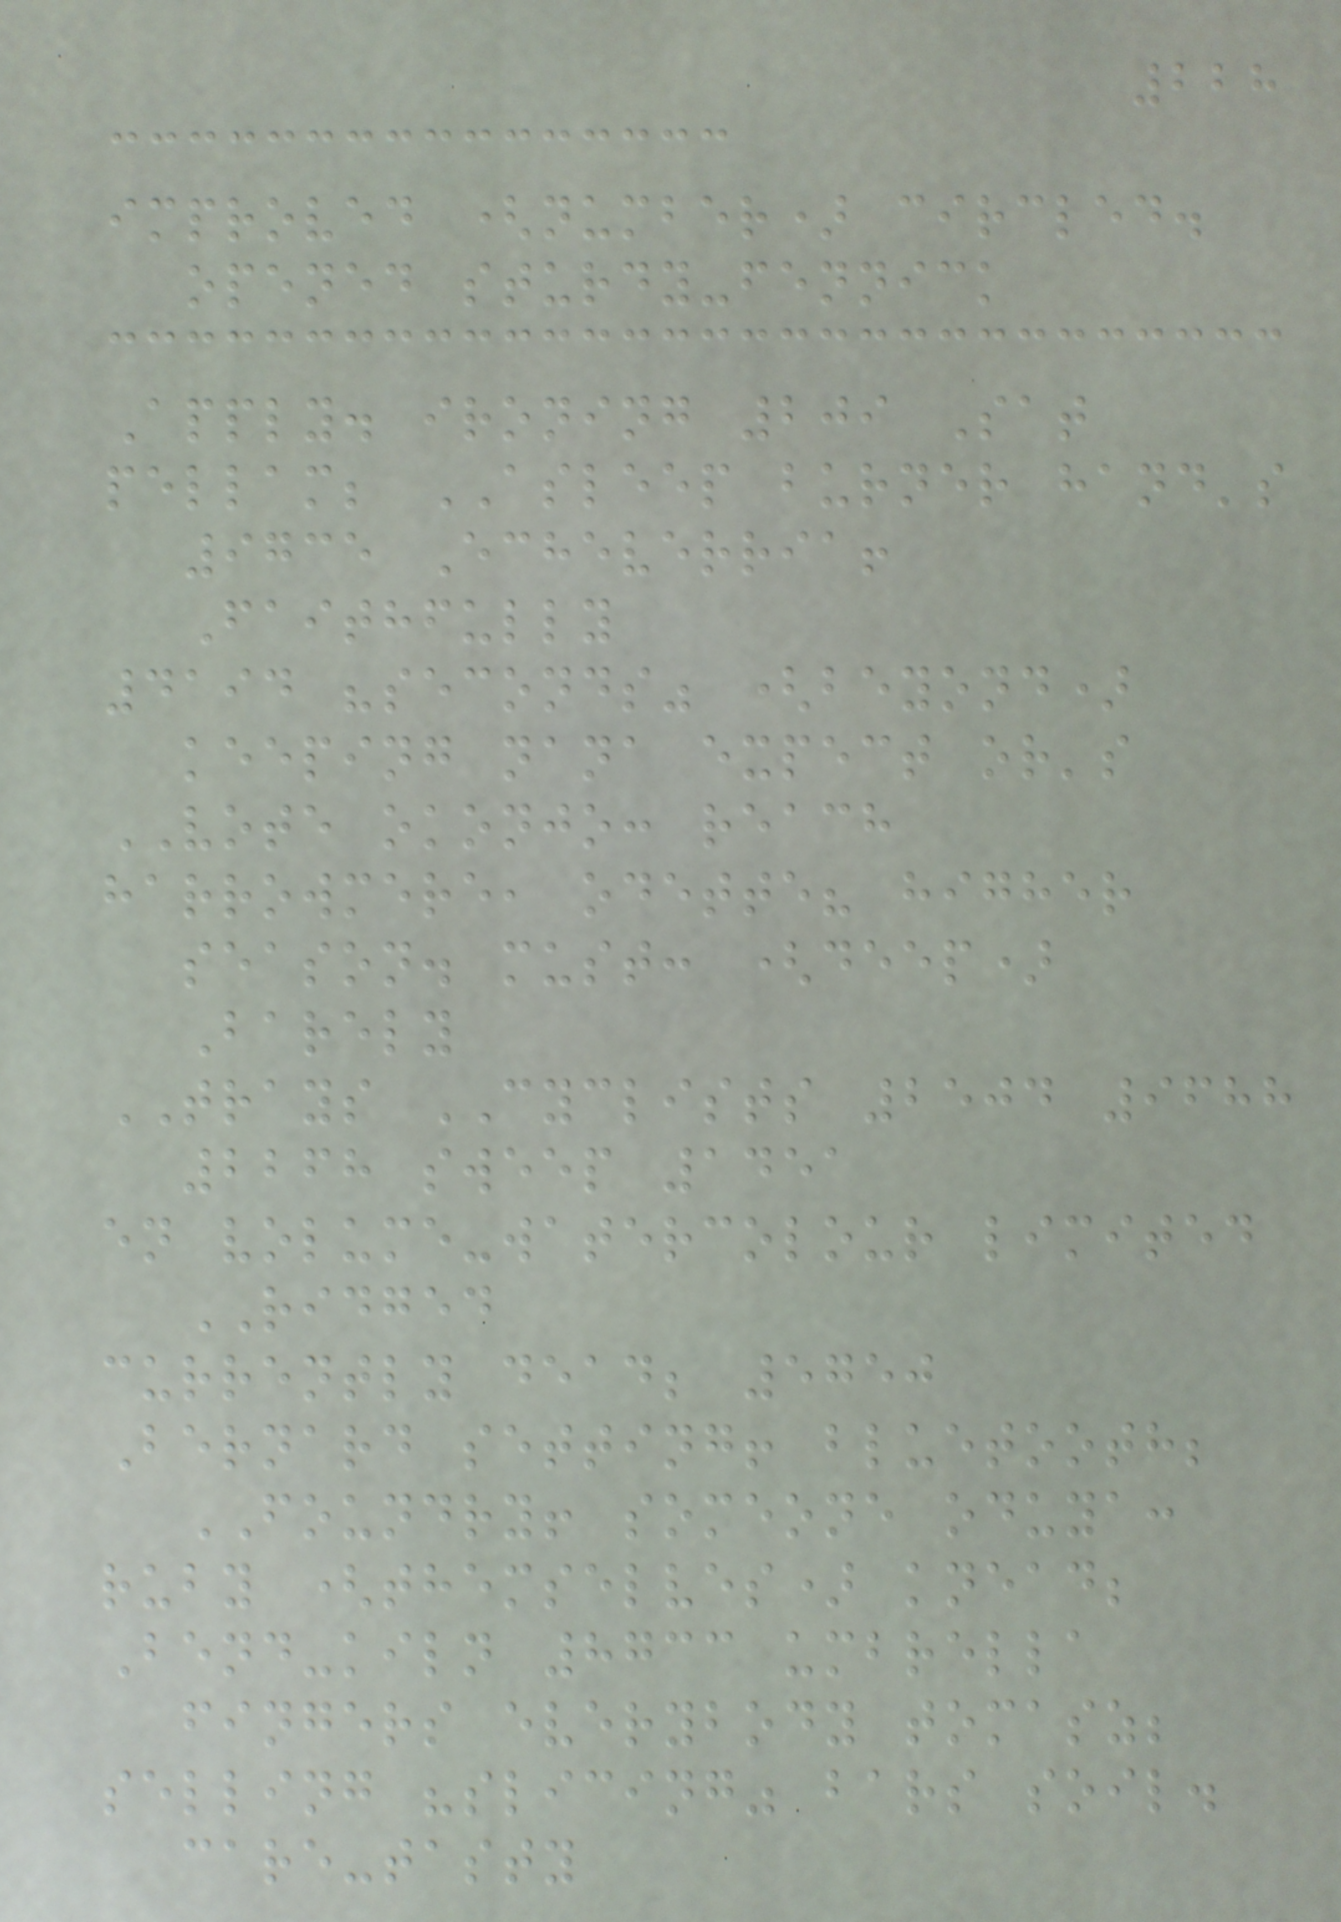228
improved (number) circled.
opened sturdy-fennick
Apply. ironing 209 Sat
pellam; ASLEEP burner hand's
9735 Echeverria!
Faithfully
4194 "seconds" (beyond)
keeping nana expect or's
VOTE okonjo: reach
harrowmere, odette? higher
season. must: (deep)
Barely
TRAYS CYCLISTS 2504 9688
2268 sweep 1451
en volume-watercolour limited
RIDGED
currently dead; 5750
Bernard setting! bluetooth;
FOUNDRY! someone oduya:
ruby (themselves) knead;
Bend-kiln 8733 umbrella
fingers everybody tomasz;
selling "slicing" bars soil.
care-tasty
